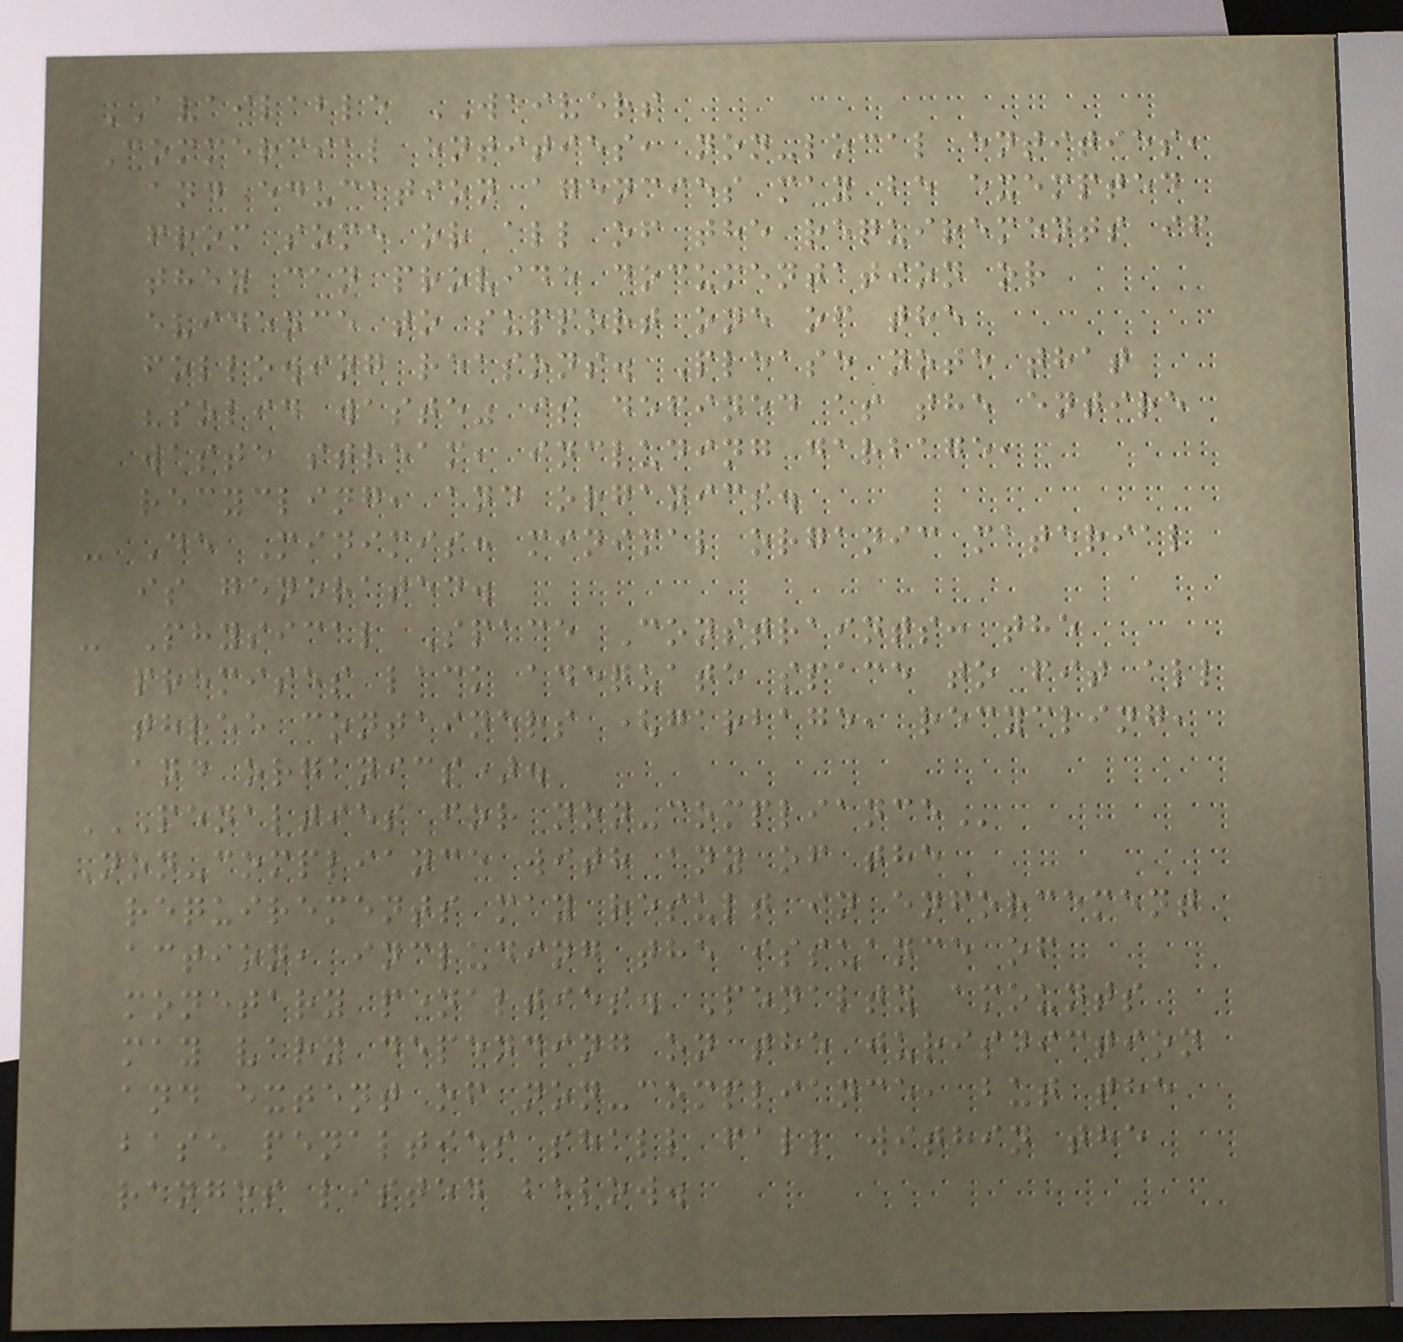AVAILABLE WAIVERS
Commercial entities, non-local entities,
and education agencies may be exempted
from some or all of the requirements if
they can provide documentation or
evidence to support one of the
following reasons. Please note that
"solid waste" is defined as the entire
waste stream, including garbage,
recycling, and organics.
- De Minimis: minimal organic material
is generated.
- Physical Space Constraints: the
premises lack adequate space to fit all
three containers (garbage, recycling,
and organics).
PENALTIES FOR NON-COMPLIANCE
Non-compliance with any of the
requirements may result in enforcement
action, including the issuance of
monetary penalties. Penalty amounts
may vary depending on the jurisdiction
and extent of non-compliance, but the
base penalties shall fall within the
ranges listed below.
